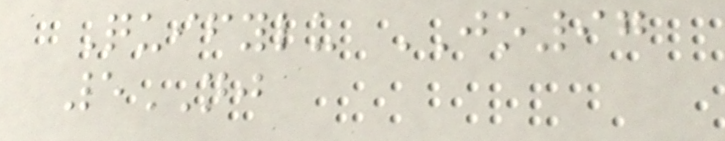Quifylu JO97
5NJ
